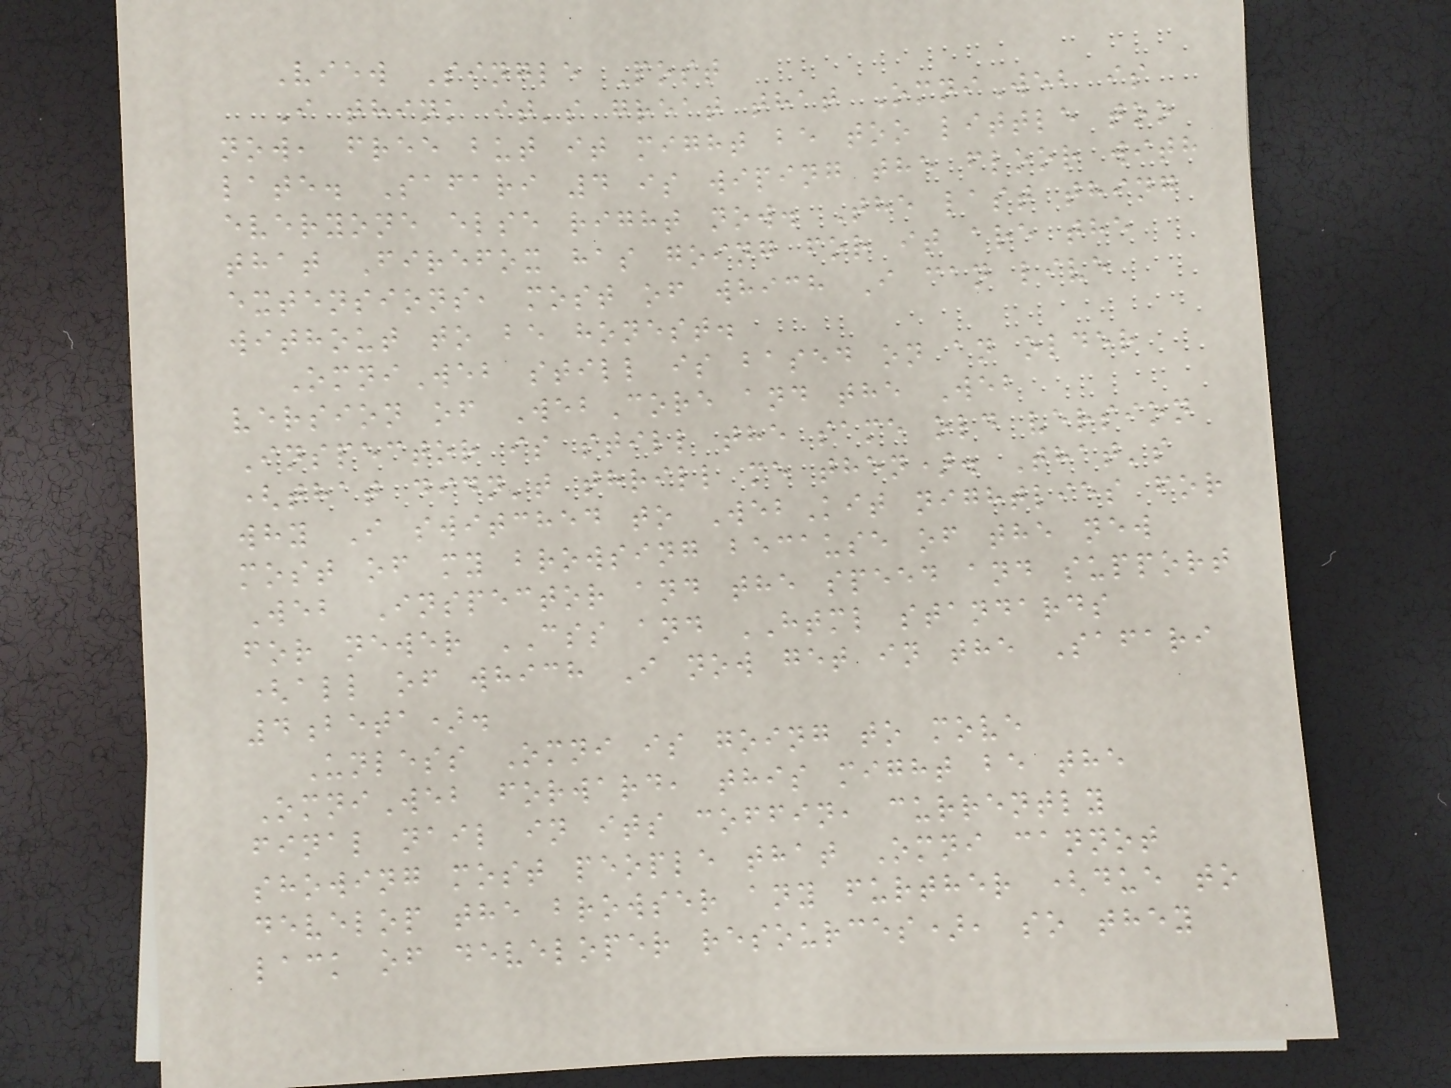View Single Post
I think it's great that OmniWeb is
now, free but it might be too little too
late. Safari 4 is wiping the floor with
everyone else right now. The last thing
that Firefox has going for it are the
extensions, most of which I can live
without to be honest.
OmniWeb still is based on an older
version of WebCore and the Web
Inspector is still the same old version
(that didn't thrill me then). That's
why I switched to WebKit nightlies for
most of my browsing because of the new
Web Inspector and the speed and support
for newer CSS and HTML standards
(all of which I now get in the Safari
4beta).
Unless Omni is going to move
OmniWeb forward, this might be the
final nail in its coffin, currently
showing most people that Omni cannot
develop the browser any further (due to
lack of developer resources), so they
